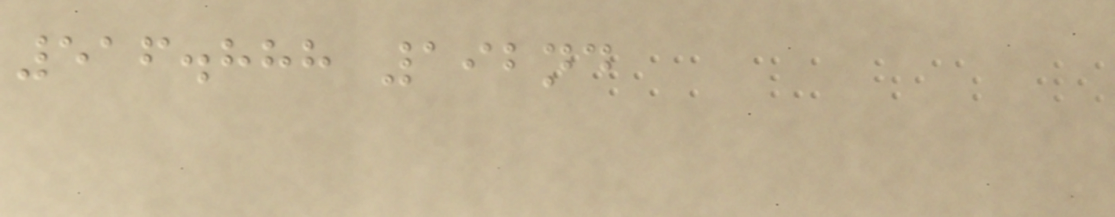516.888 192nd
